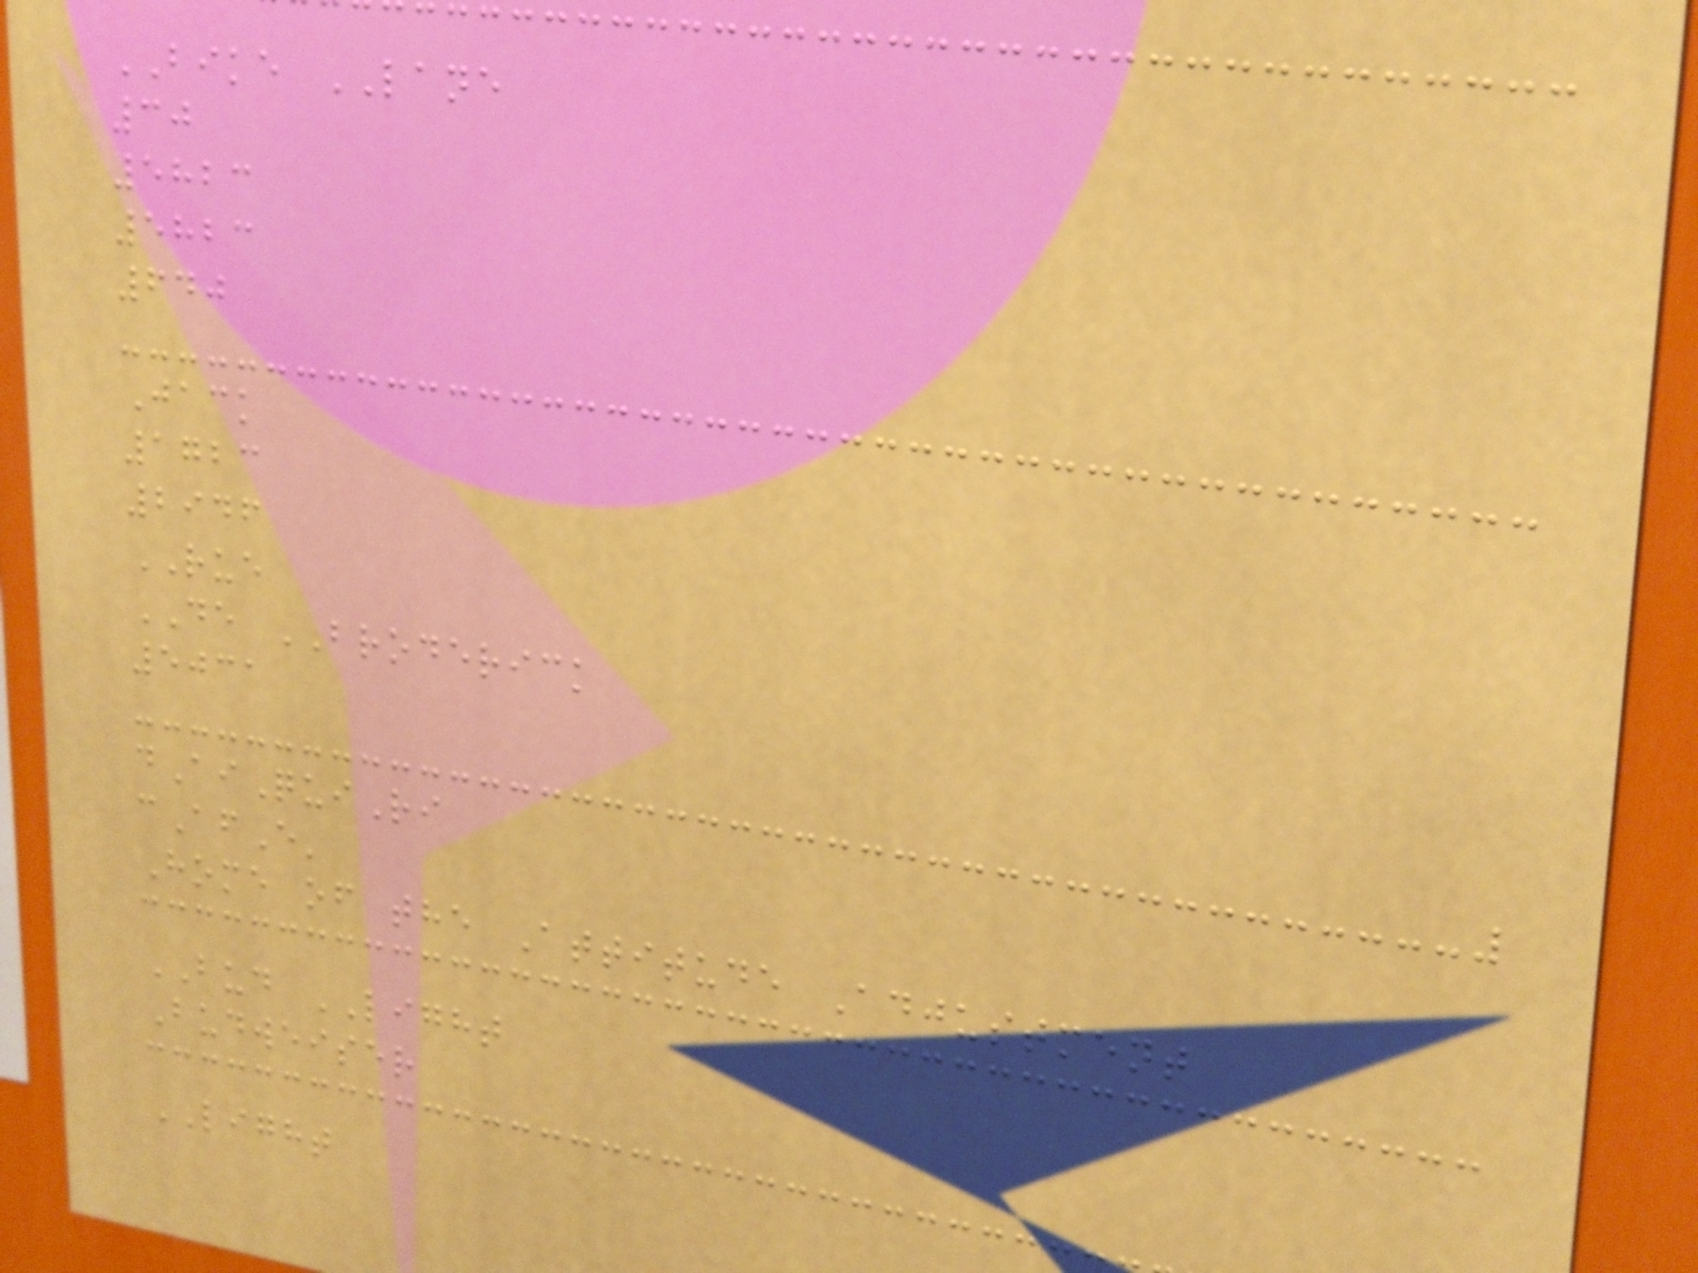BIKE LANE
30
5823
5823
640
Jack
1723
2946
RUE
DE BRODERICK
5031
dAiQuiRi
cAfE'
Home of the Attitude Adjustment
BUD LIGHT
Budweiser
LIGHT
